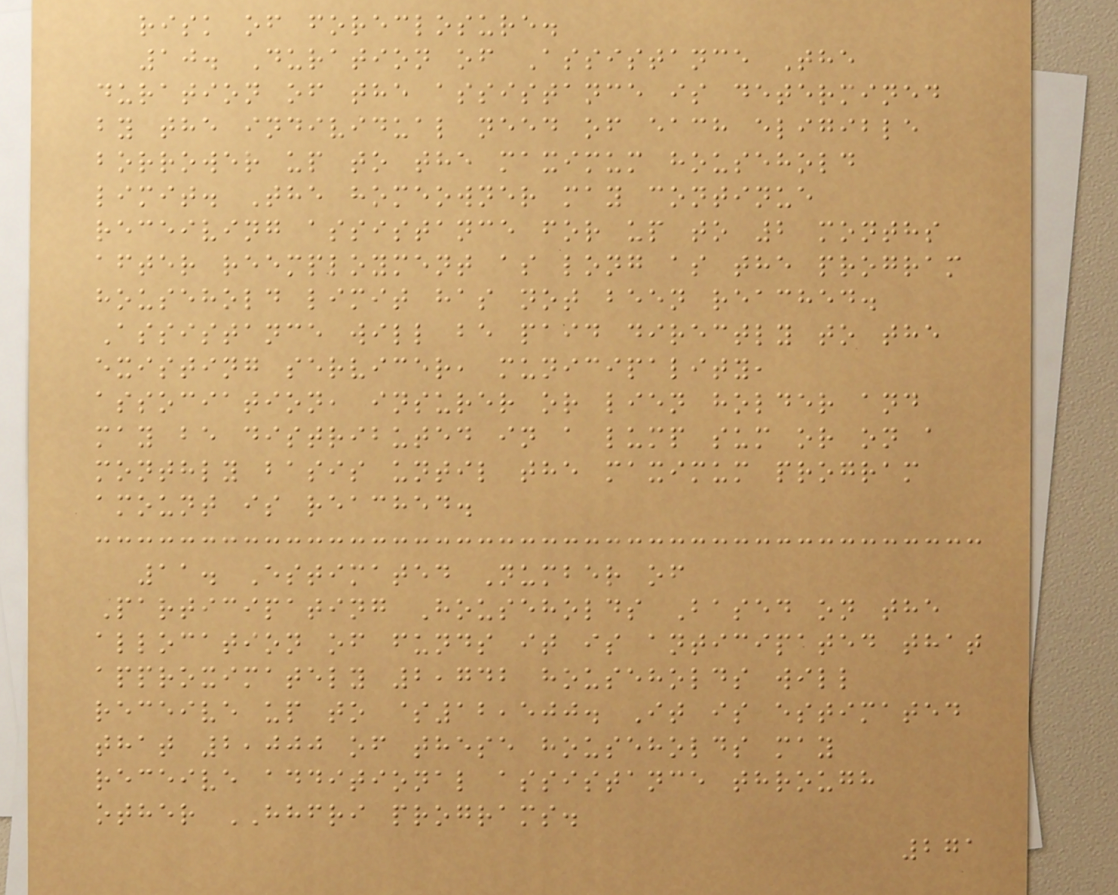risk of foreclosure.
10. Duration of Assistance The
duration of the assistance is determined
by the individual need of each eligible
borrower up to the maximum household
limit. The homeowner may continue
receiving assistance for up to 2 months
after reemployment as long as the program
household limit has not been reached.
Assistance will be paid directly to the
existing servicer, municipality,
association, insurer or lien holder and
may be distributed in a lump sum or on a
monthly basis until the maximum program
amount is reached.
11. Estimated Number of
Participating Households Based on the
allocation of funds it is anticipated that
approximately 2,742 households will
receive up to $12,500. It is estimated
that 2,000 of these households may
receive additional assistance through
other HHFRI programs.
271
